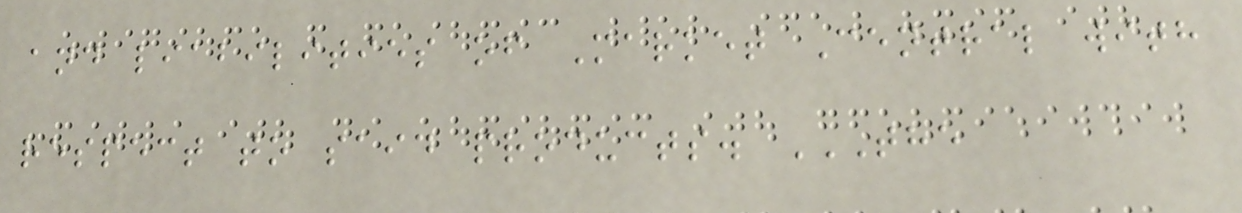and liabilities of Market Central with
respect to said products. THE
